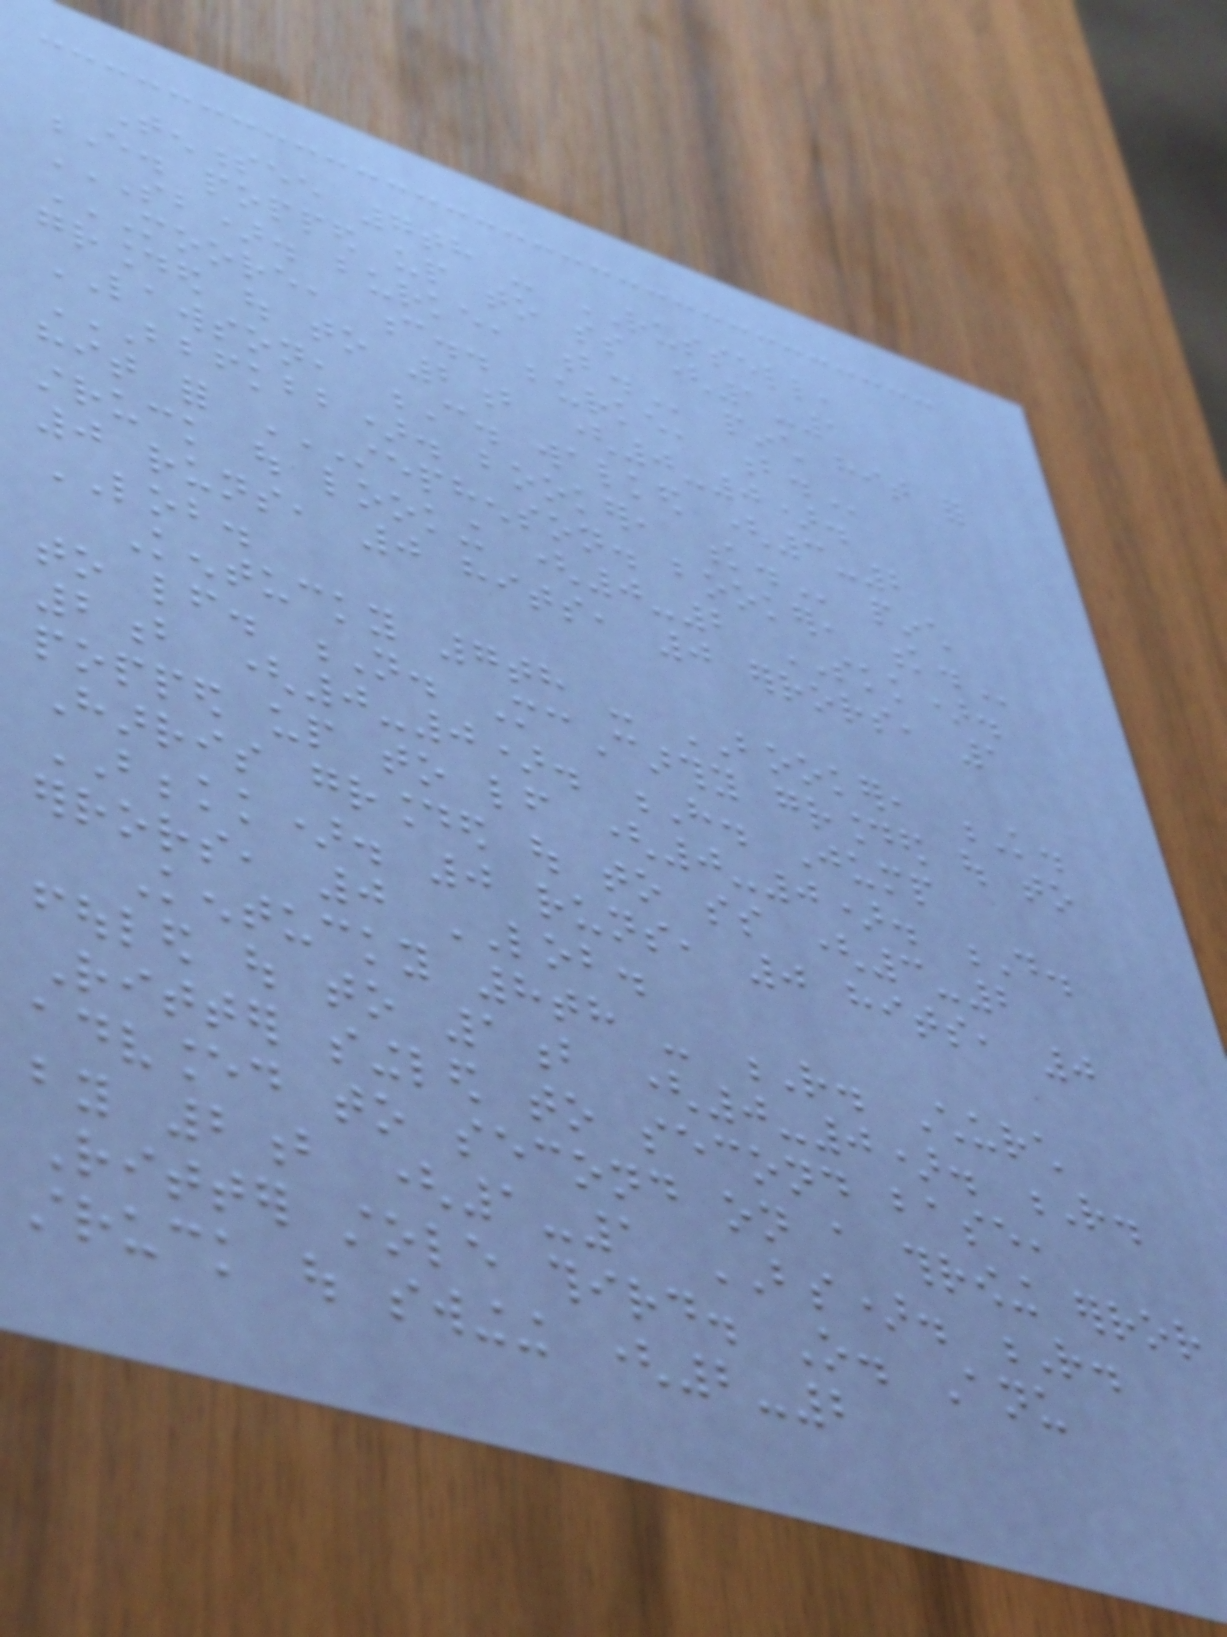Tennessee 7th - RUSSELL,
E. popped up to ss (1-1
SB). BURKE, B. pinch hit for
MOORE, C.. BURKE, B.
grounded out to 2b (0-0).
LAWSON, C. walked (3-2
BBFKBB). BOOKER, K. pinch
hit for STEPHENSON. BOOKER, K.
struck out looking (0-2 SKK).
0 runs, 0 hits, 0 errors, 1
LOB.
Kentucky 7th - BOOKER, K.
to lf. N. McCarthy grounded out to
2b (0-0). H. Jump
popped up to lf (0-0). D.
Harris grounded out to ss (3-2
BBBKK). 0 runs, 0 hits, 0
errors, 0 LOB.
Kentucky 8th - R. Church
fouled out to 1b (0-0). R.
Ritter singled to second base,
advanced to second on a throwing error
by 2b (1-1 BS). R.
Ritter stole third. O. Anu
struck out swinging (2-2
